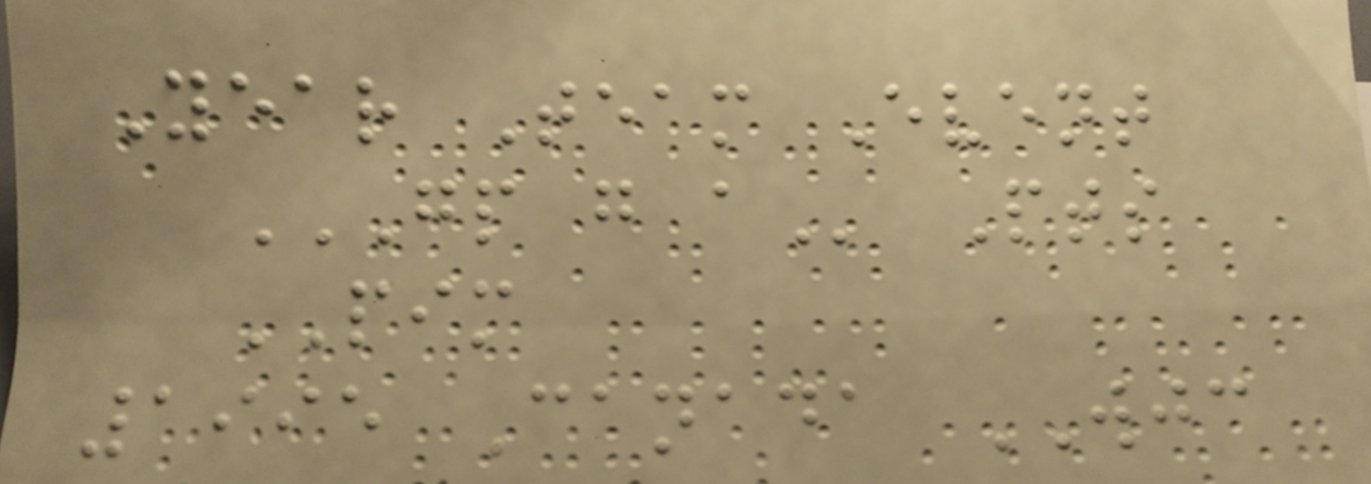Year Team Event
GP G A Pts
PIM
1995 Canada WJC
